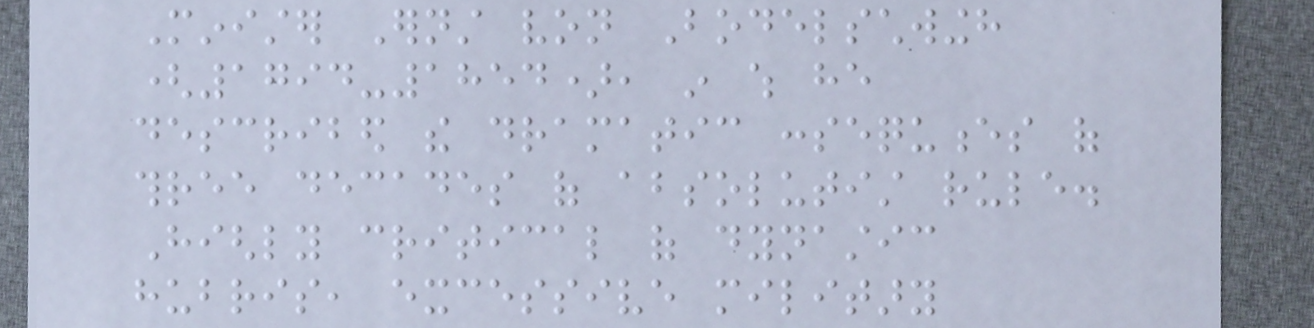Minister Ernst von Bodelschwingh
(1794-1854), in which he
described the dramatic consequences of
three decades of absolutist rule.
Highly critical of dynastic
hubris, excessive military
